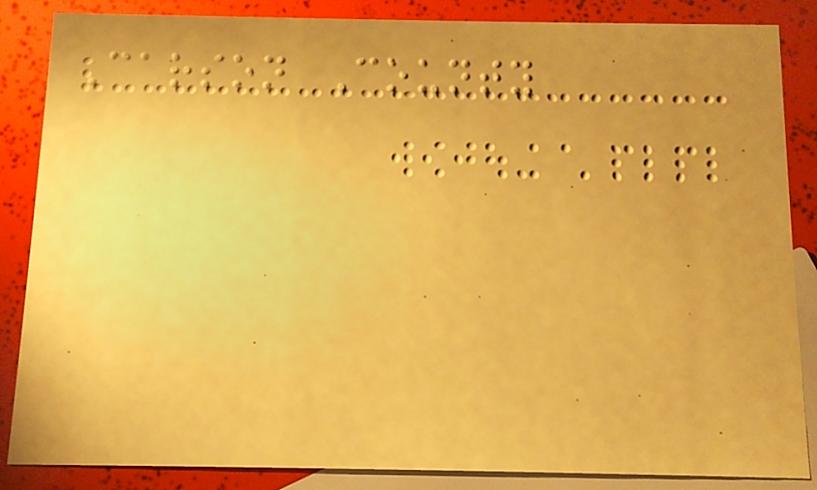Carson County
